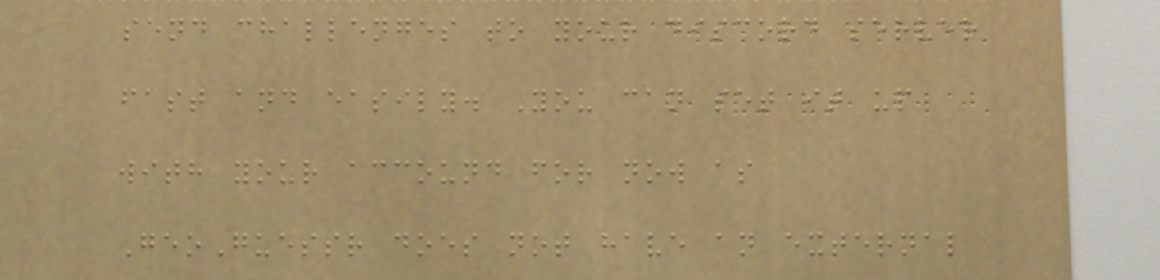send challenges to your discord server
fast and easily. You can set it up
with your accound for now as
GeoGuessr does not have an external
